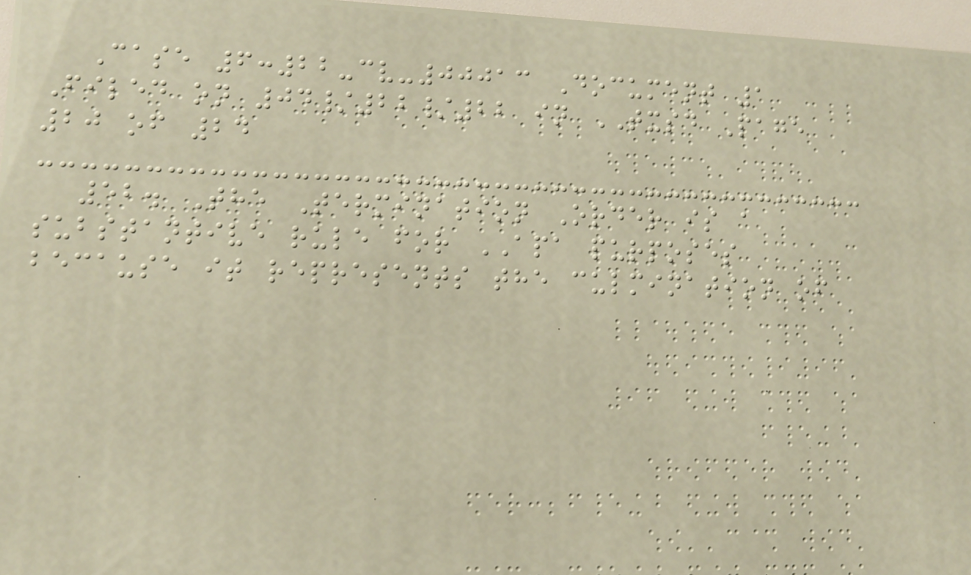Case 6:22-cv-00013 Document 1
Filed on 04/22/22 in TXSD Page
20 of 24
52. The Termination Order is a
substantive rule for APA purposes
because it represents the culmination of
